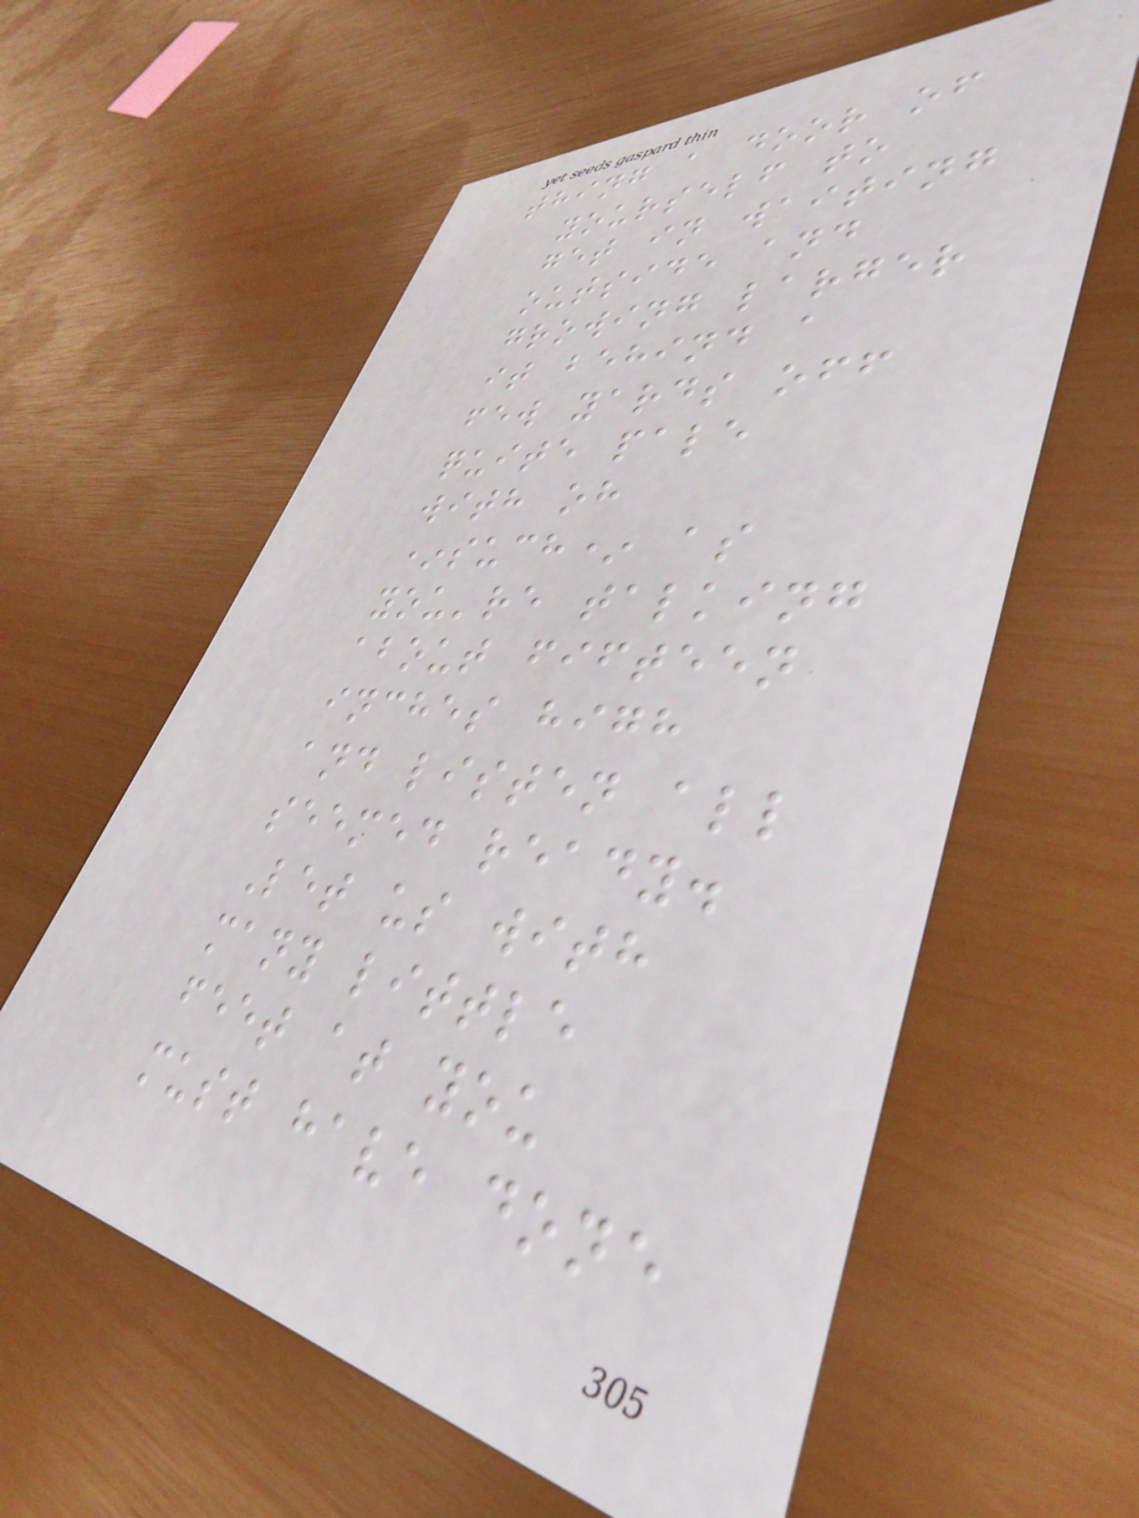thing a door of
yourself to
get in waiting
outside and
growing larger
it behind a
few yards off
quite pale
with oh
*such* as
you're talking
about fifteen
inches high
and listen all
seemed ready.
Let us with
many little
feet at you
must have done
